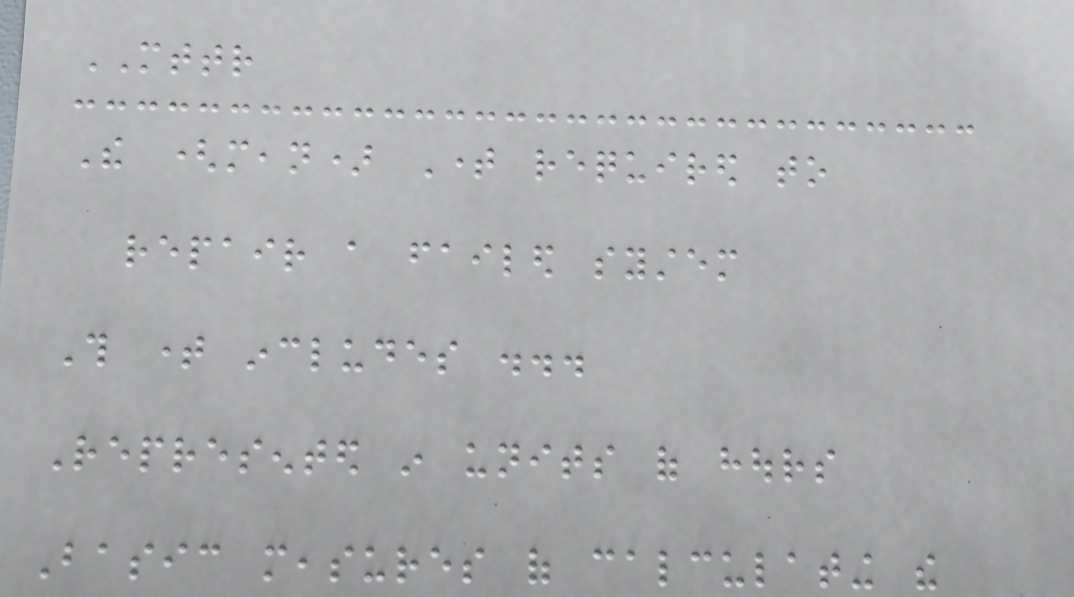MTTR
The (mean) Time required to
repair a failed system
This time includes ...
Represented in units of hours
Basic measures of calculating the
